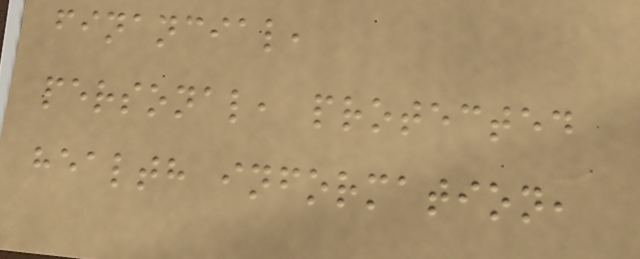financial,
personal, protected
health information,
